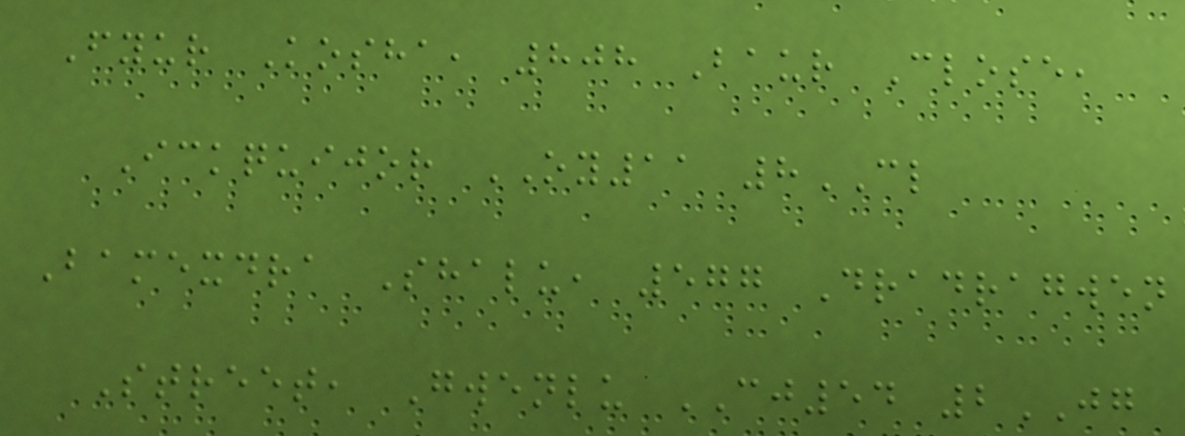Fyur Kosha, 808 Baur Close,
Ickquijor OY11 8CL
Bamexdra Shalu, 577 Dradragwen
Street, Gwenlu CJ54 2JG
